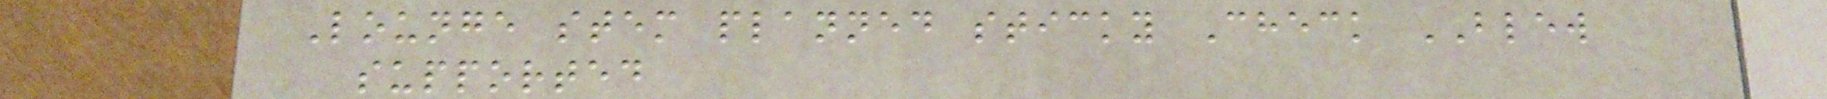Lounge stem planned sticky Check BLEW
supported
